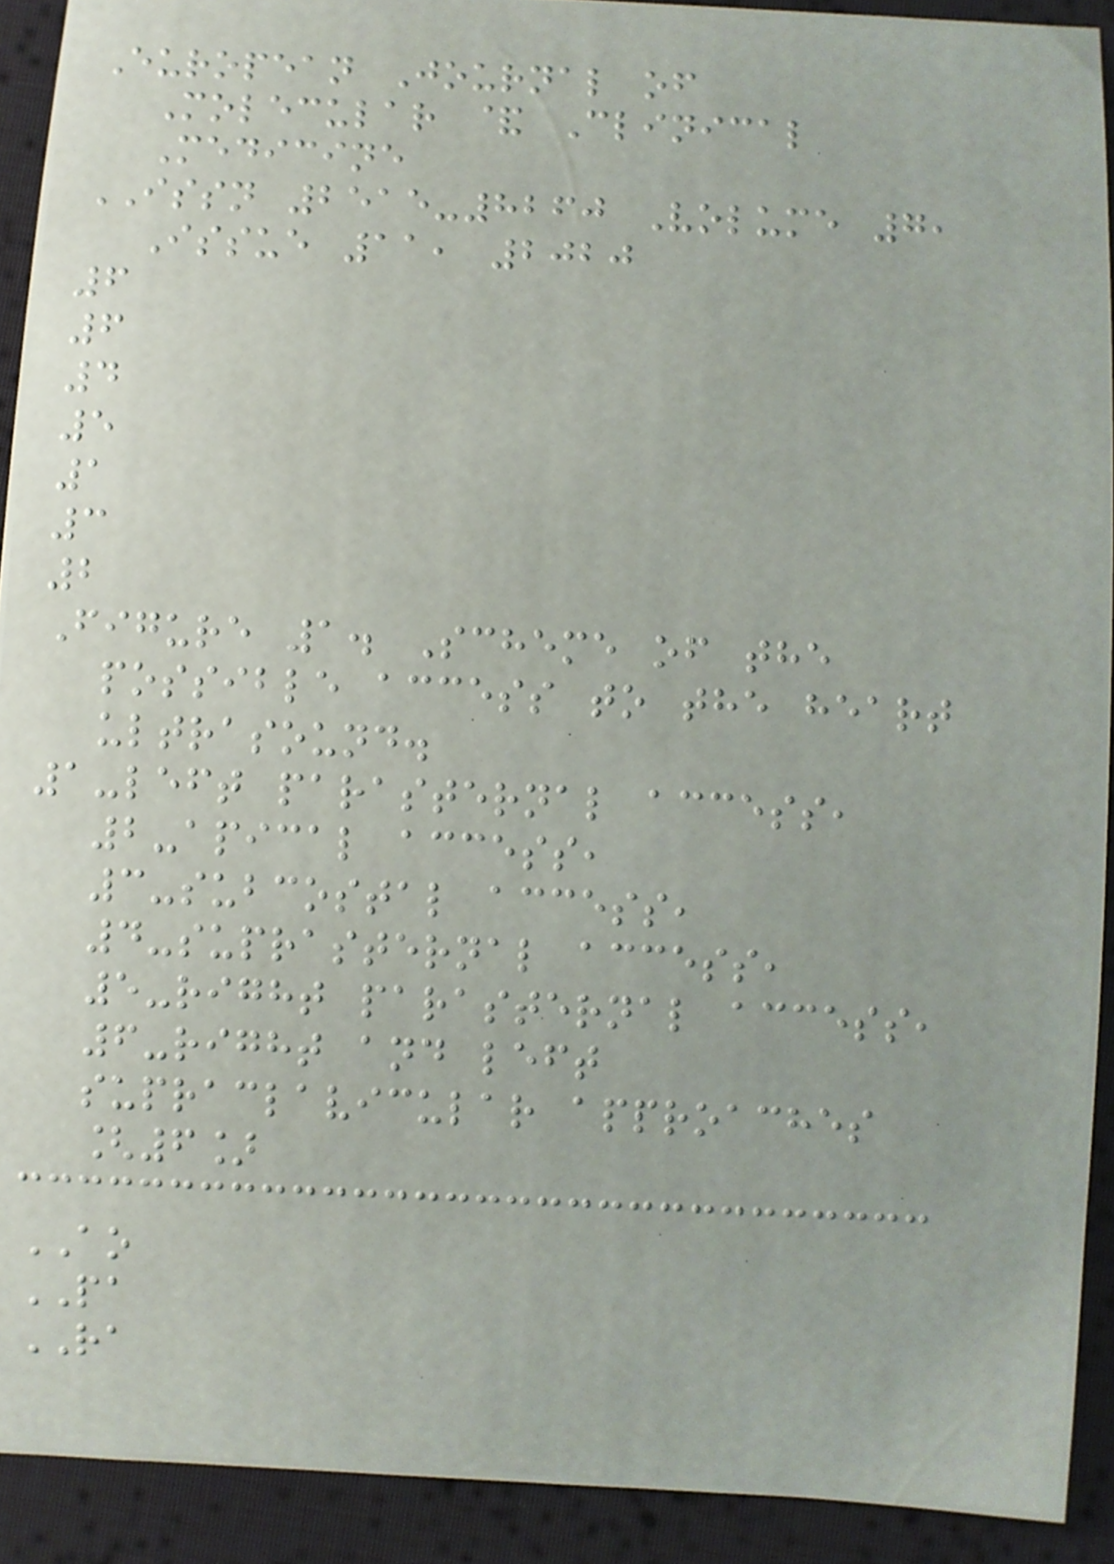European Journal of
Molecular & Clinical
Medicine
ISSN 2515-8260 Volume 7,
Issue 11, 2020
6
6
4
5
1
3
2
Figure 1. Scheme of the
possible access to the heart
ultrasound.
1-left parasternal access,
2-apical access,
3-subcostal access,
4-suprasternal access,
5-right parasternal access,
6-right and left
supraclavicular approaches
[6]
AO
PA
RA
